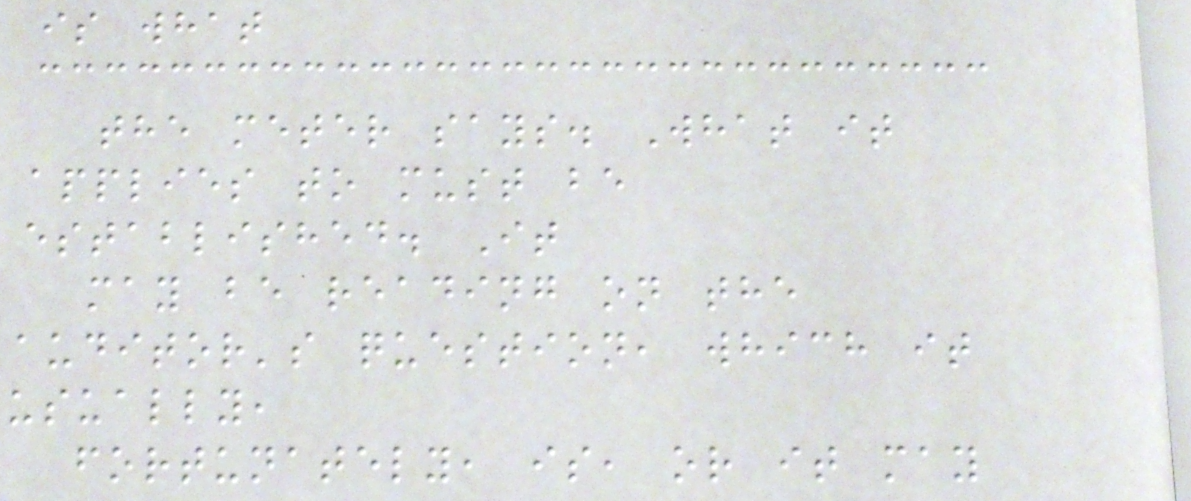is what
the meter says. What it
applies to must be
established. It
may be reading on the
auditor's question, which it
usually,
fortunately, is, or it may
